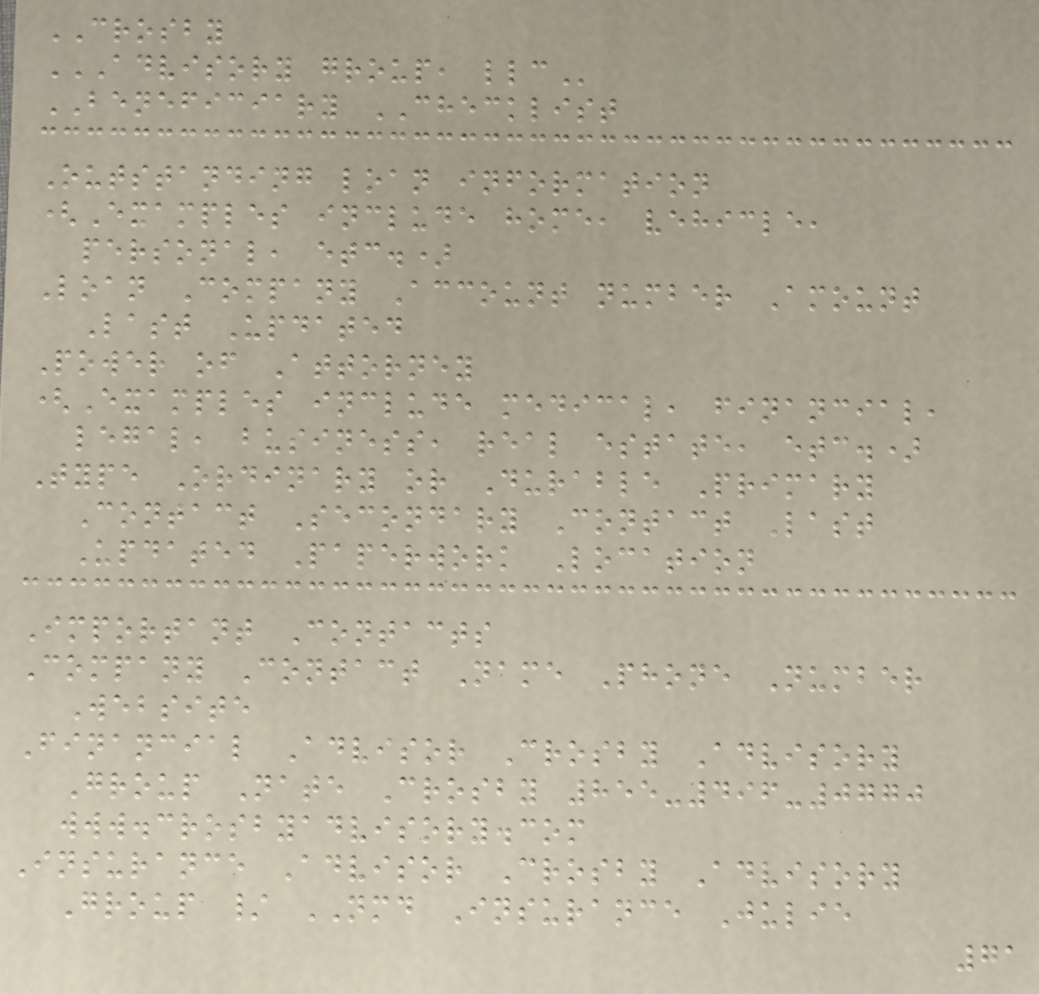CROSBY
ADVISORY GROUP, LLC
BENEFICIARY CHECKLIST
Outstanding loan information
(Examples include home, vehicle,
personal, etc.)
Loan Company Account number Amount
Last Updated
Power of Attorney
(Examples include medical, financial,
legal, business, real estate, etc.)
Type Ordinary or Durable Primary
Contact Secondary Contact Last
Updated Paperwork Location
Important Contacts
Company Contact Name Phone Number
Website
Financial Advisor Crosby Advisory
Group Nate Crosby 855-496-0770
www.crosbyadvisory.com
Insurance Advisor Crosby Advisory
Group / NMD Insurance Julie
71
